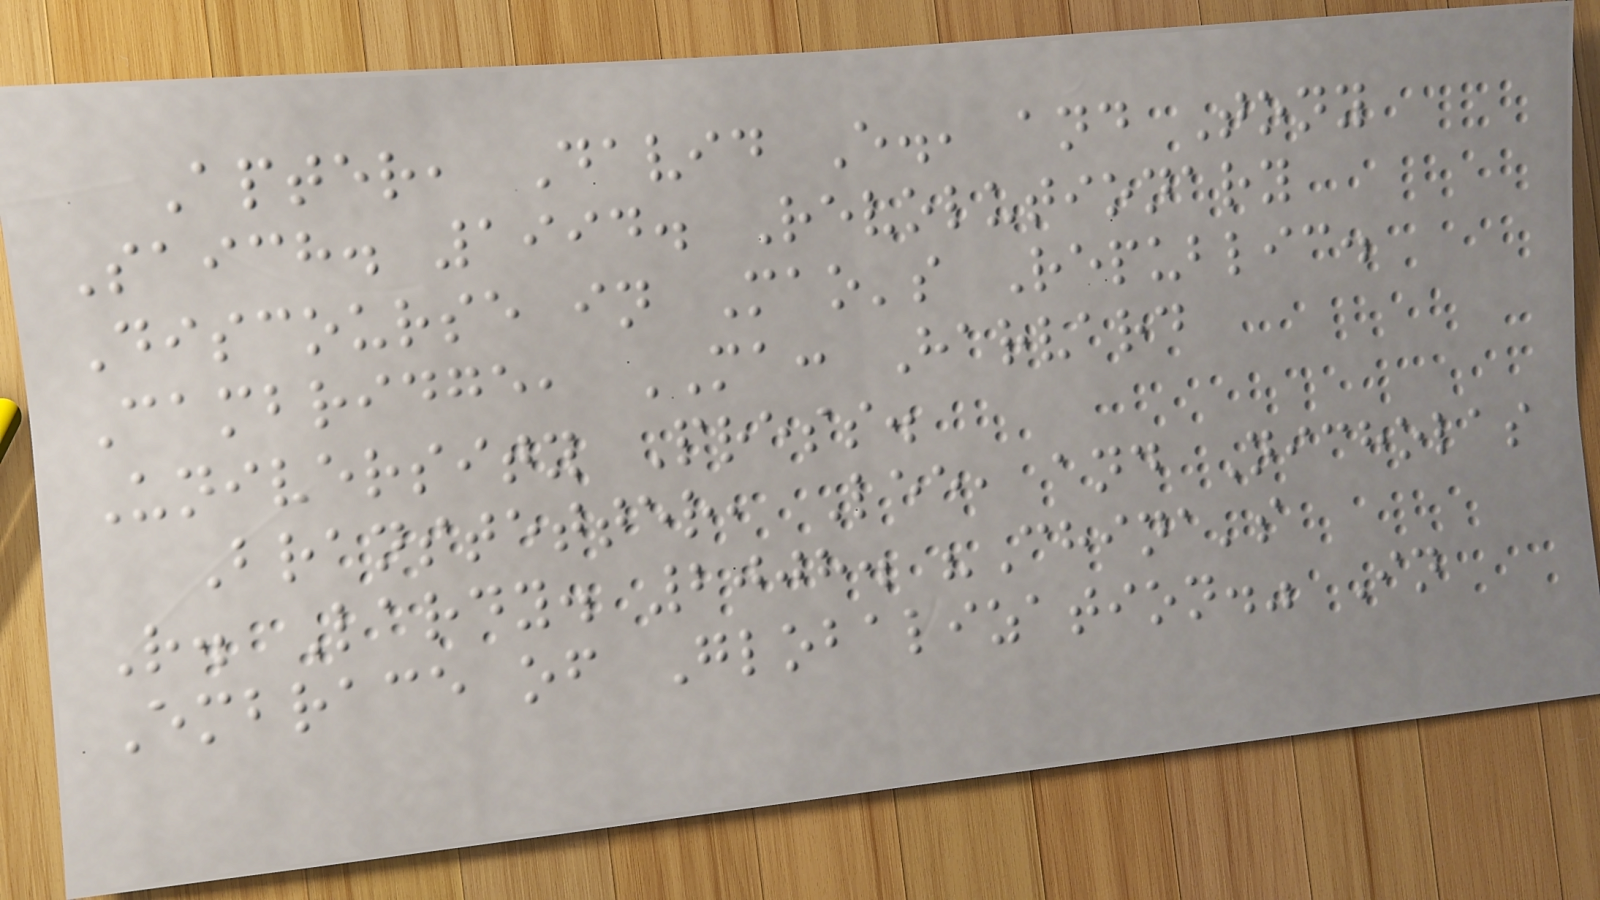Apter, David E., and Tony
Saich. 1994. Revolutionary
Discourse in Mao's Republic.
Cambridge, MA: Harvard
University Press.
Branstetter, Lee, and Nicholas
R. Lardy. 2008. "China's
Embrace of Globalization." In
